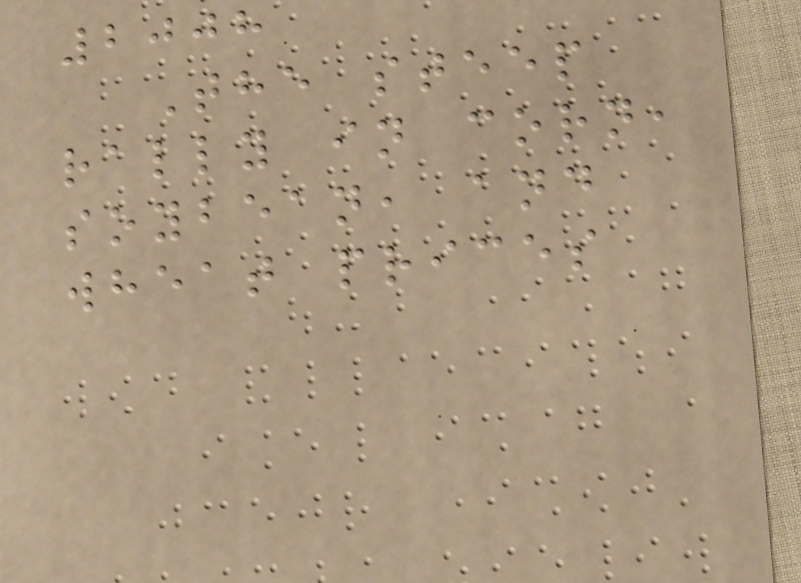2008
The steep
rally in corn,
soybean, and
wheat prices
